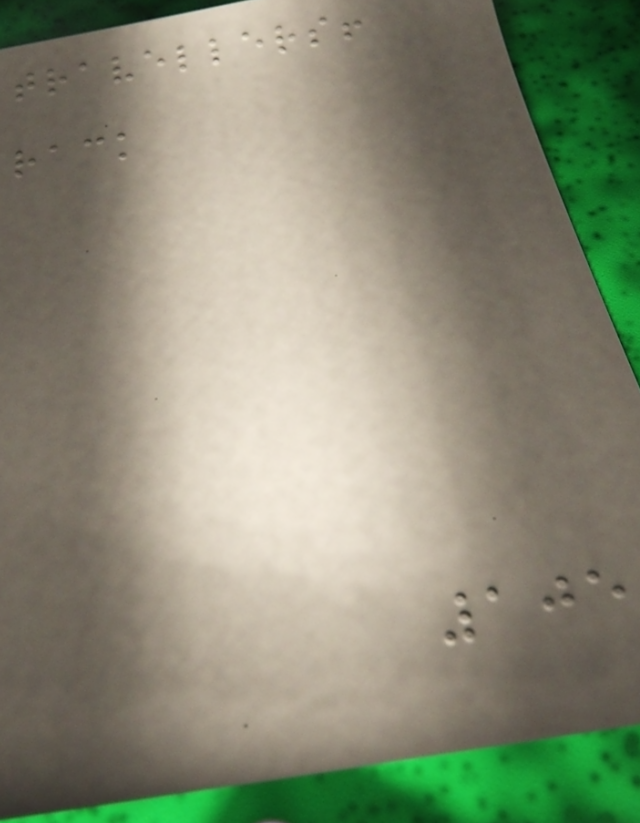travellers!
rack
105
